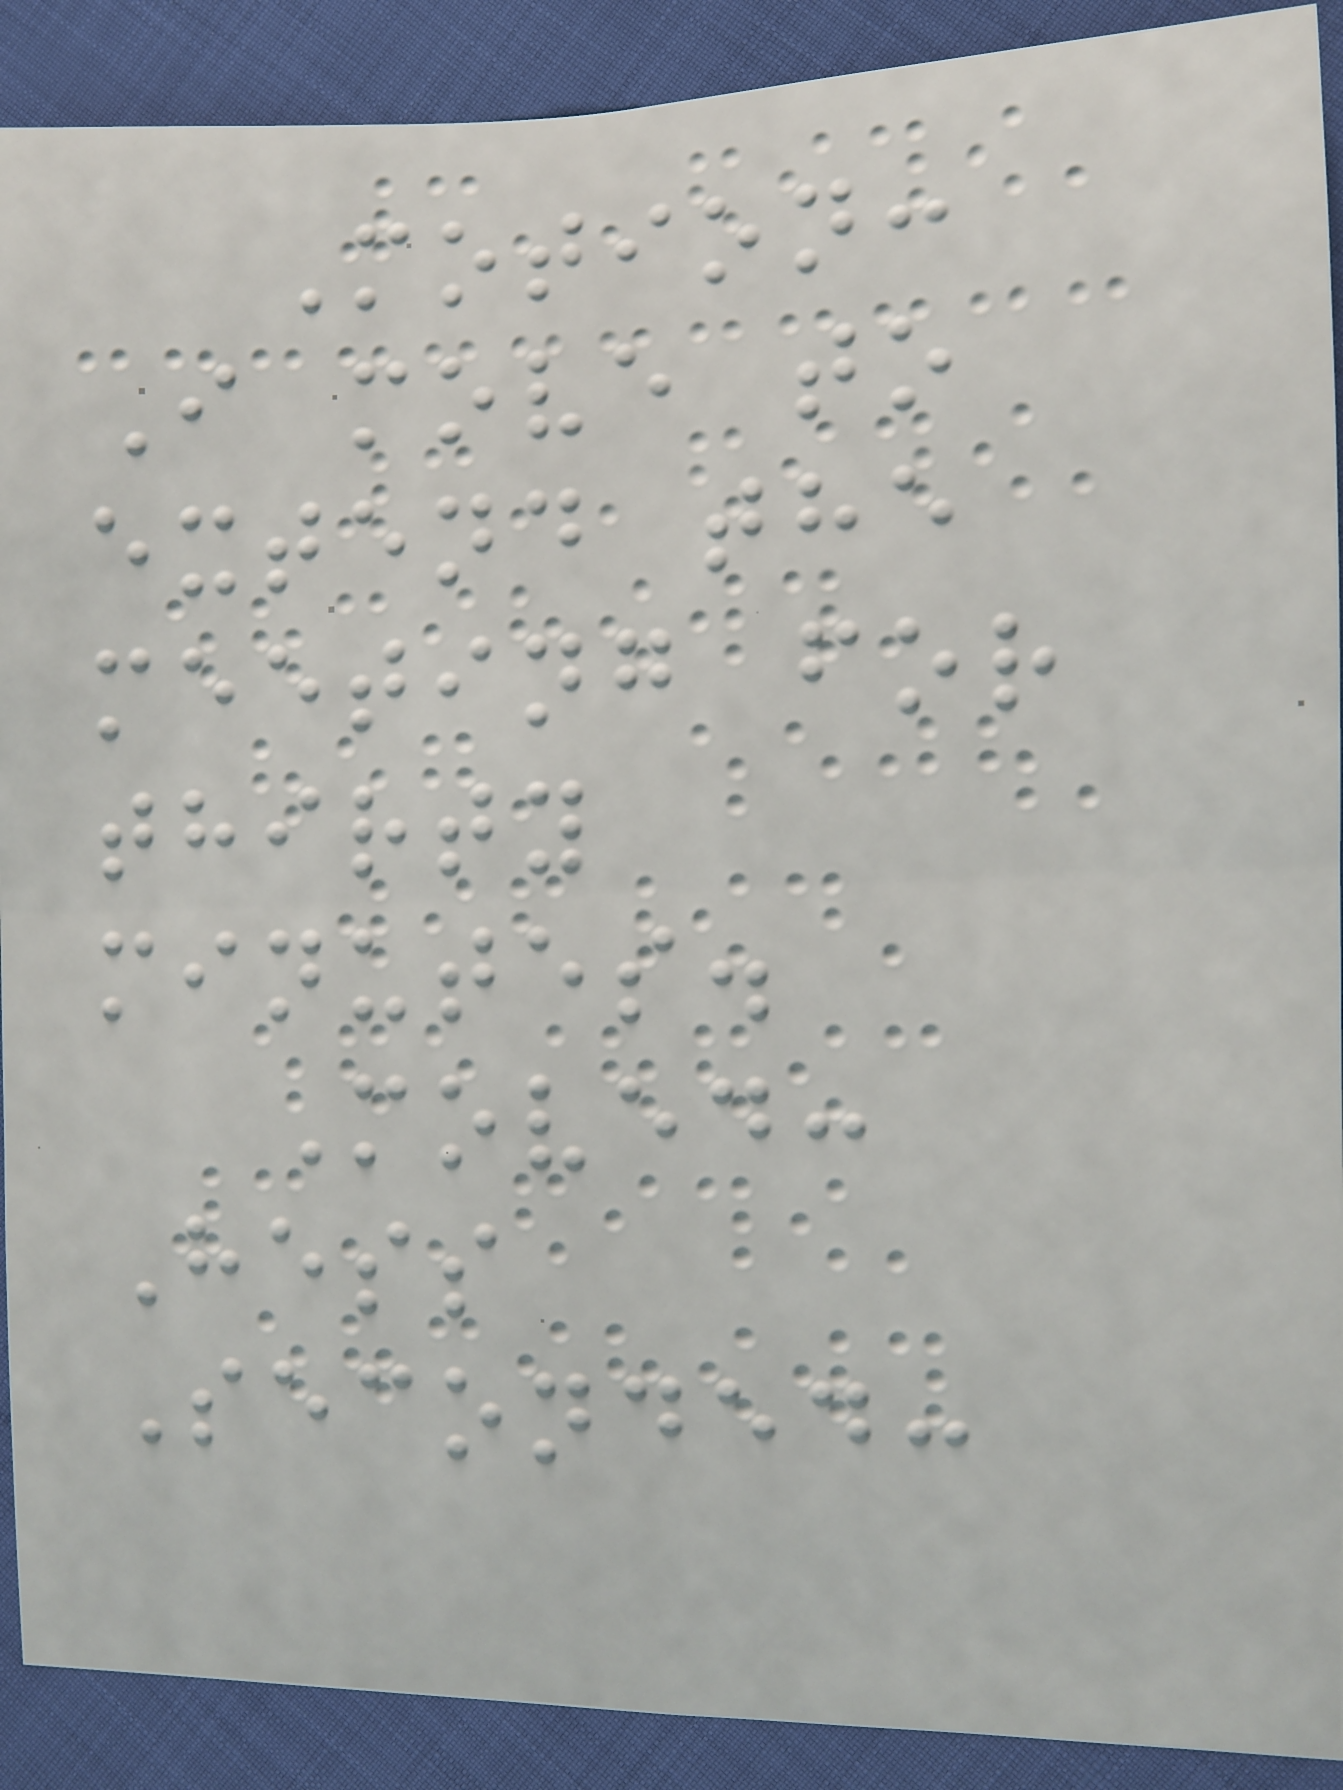Motion:
I move to
extend the
meeting for
thirty
minutes.
Moved:
Hess
Seconded:
